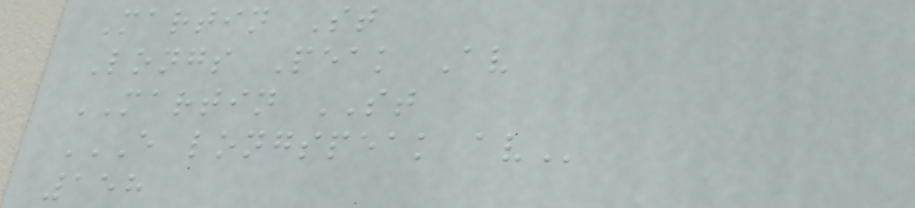Martin St
Longs Peak Av
MARTIN ST
E LONGSPEAK AV
158
